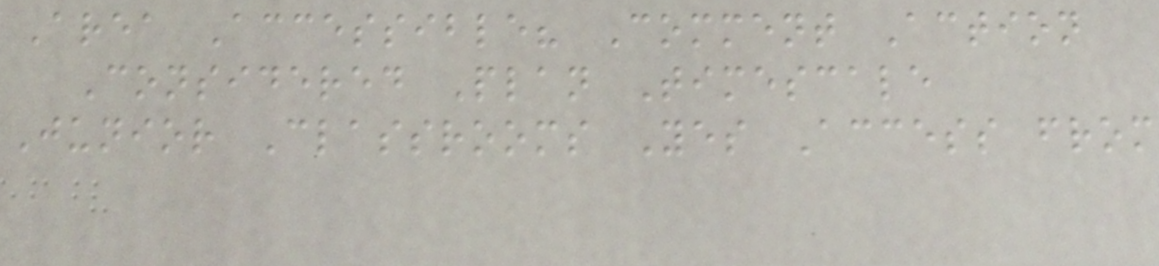Area Accessible? Comment Action
Considered Plan Timescale
Junior Classrooms Yes Access from
